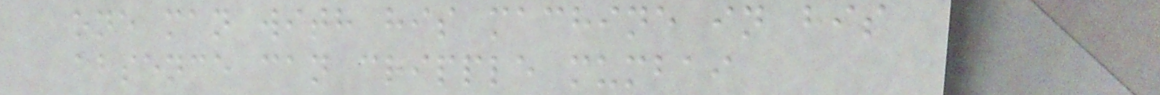one man with his machine in his
absence can cripple mumbai
